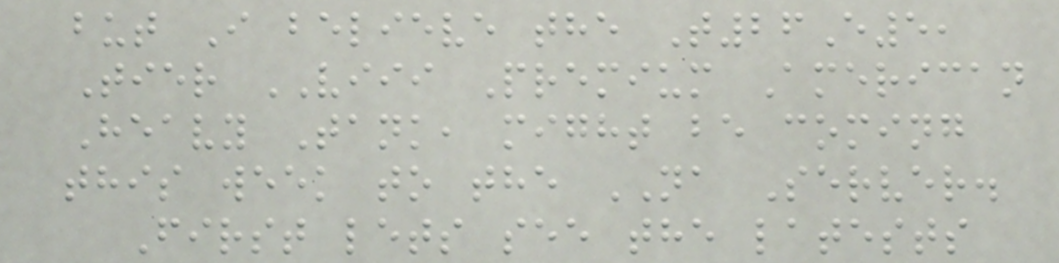but I believe the T26E5,
Tier VIII Premium American
Heavy Tank, might be coming
this week to the NA Server.
First lets see the latests
